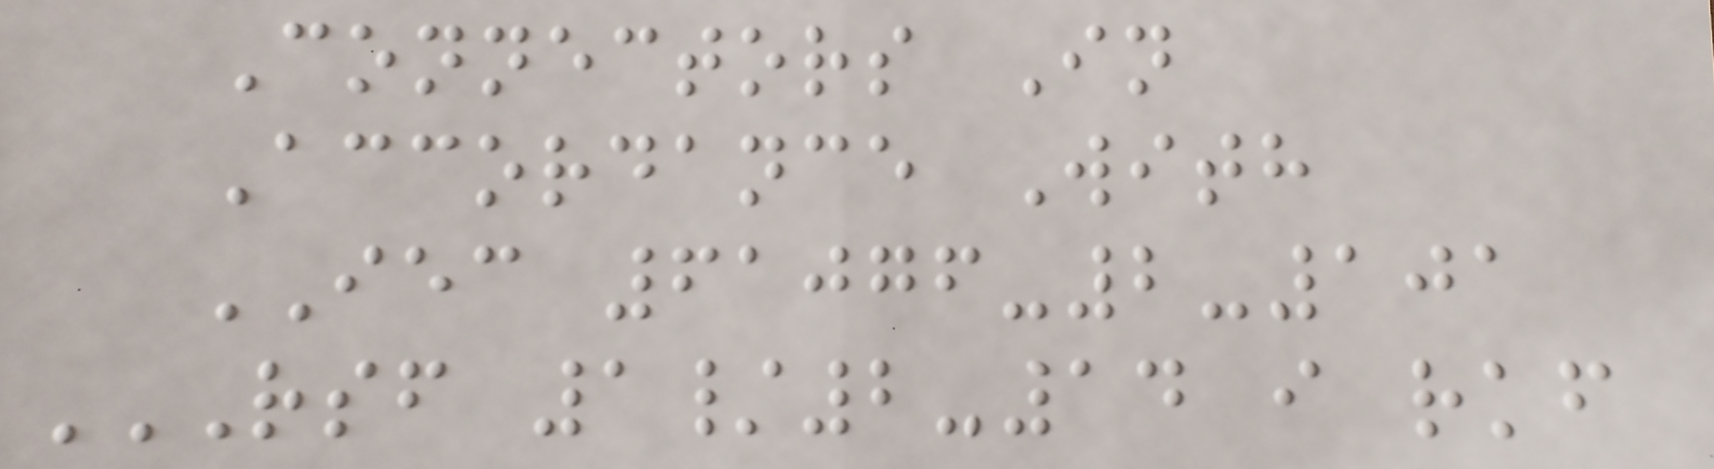Connectors In
Accordance With
IEC 61076-2-101
RSF 1/2-14 I RKF
